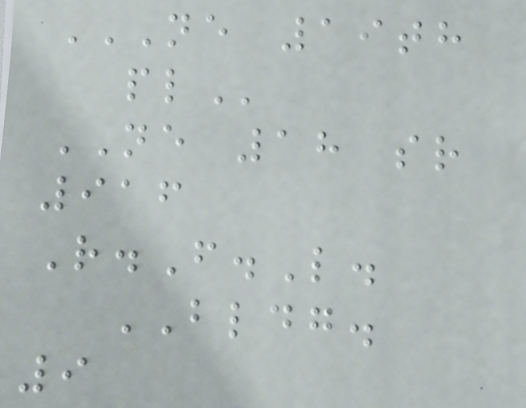NE 19TH
PL
NE 18 sr
916
R.F.L.
BLDG.
9
